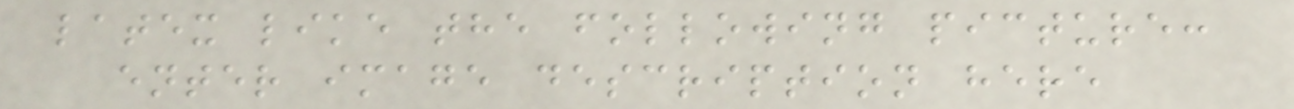latex like the following picture:
enter image description here
